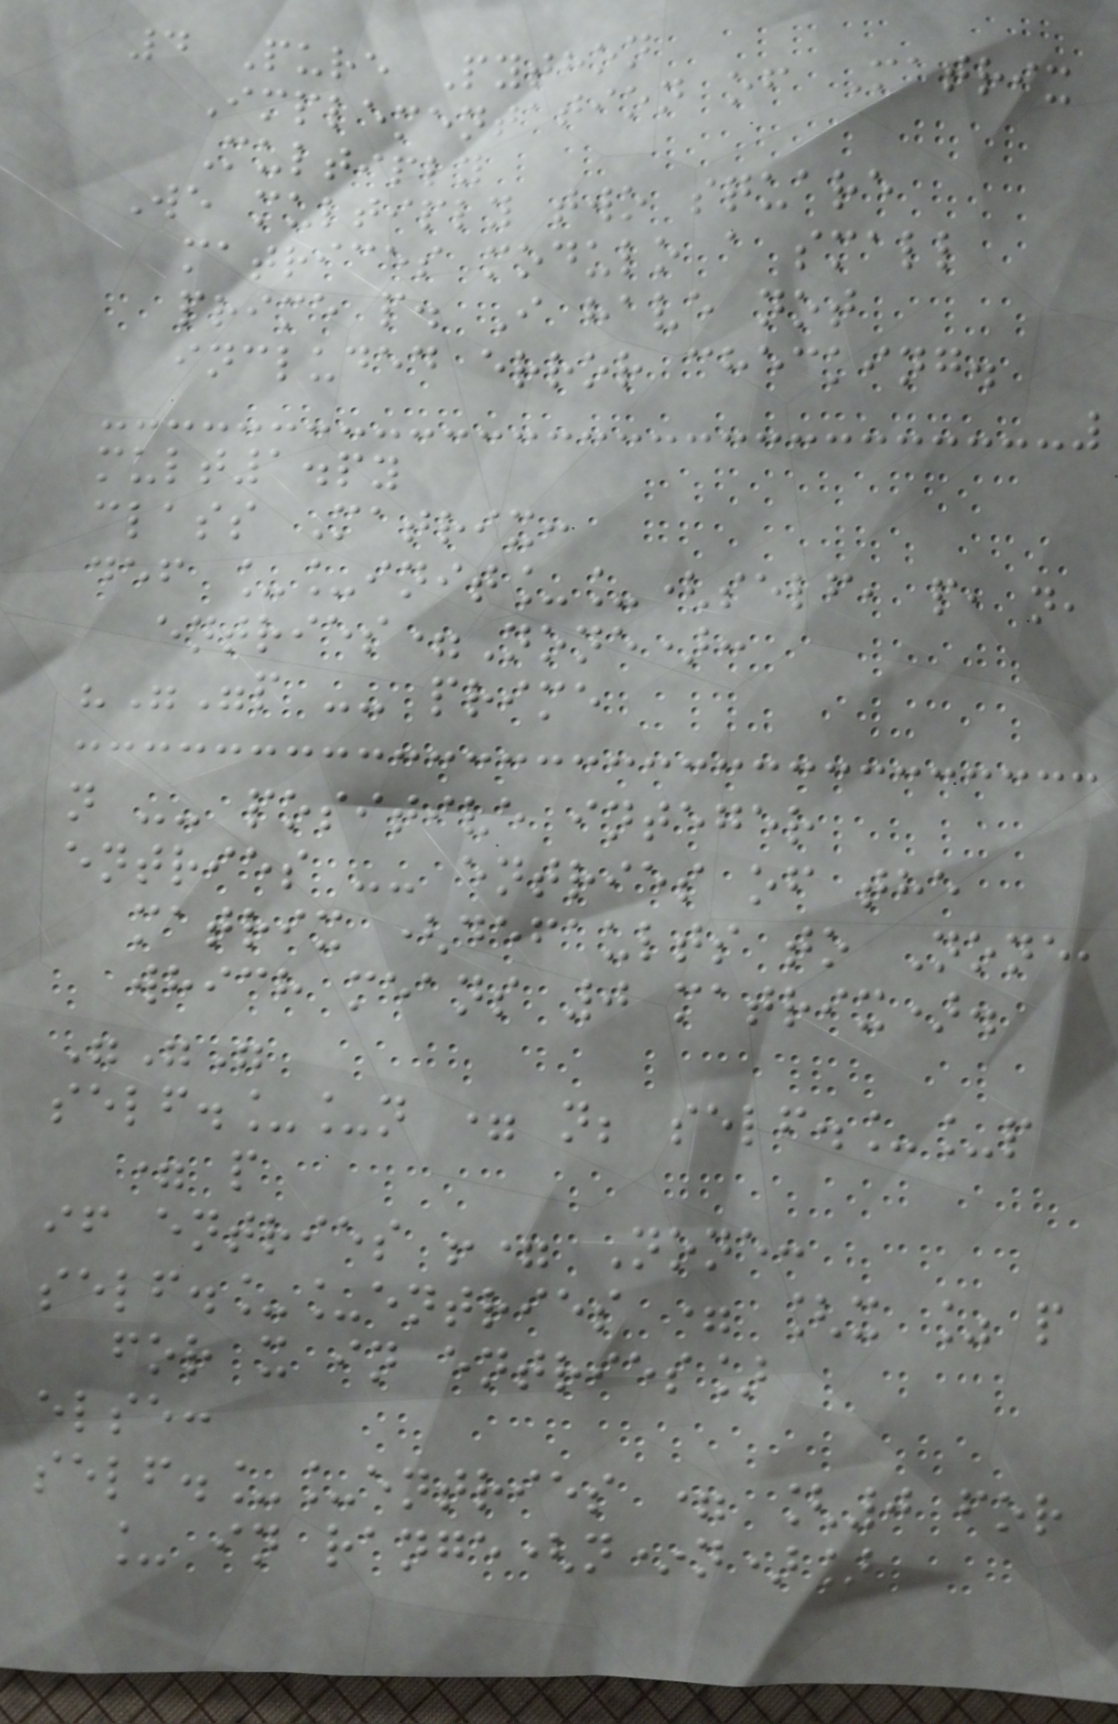4 Pure Python
Implementation of Matrix
Multiply
We multiply two square
matrices modulo a small
prime p. I have not
included error checking.
mult1.py
class Matrix:
def __init__(self, p, n,
entries=None):
"""p -- prime
n -- positive integer
entries -- entries of the
matrix (defaults to None,
which means 0 matrix).
"""
self.__n = n; self.__p
= p
if entries != None:
self.__entries = [x % p
for x in entries]
else:
self.__entries = [0 for
_ in range(n*n)]
